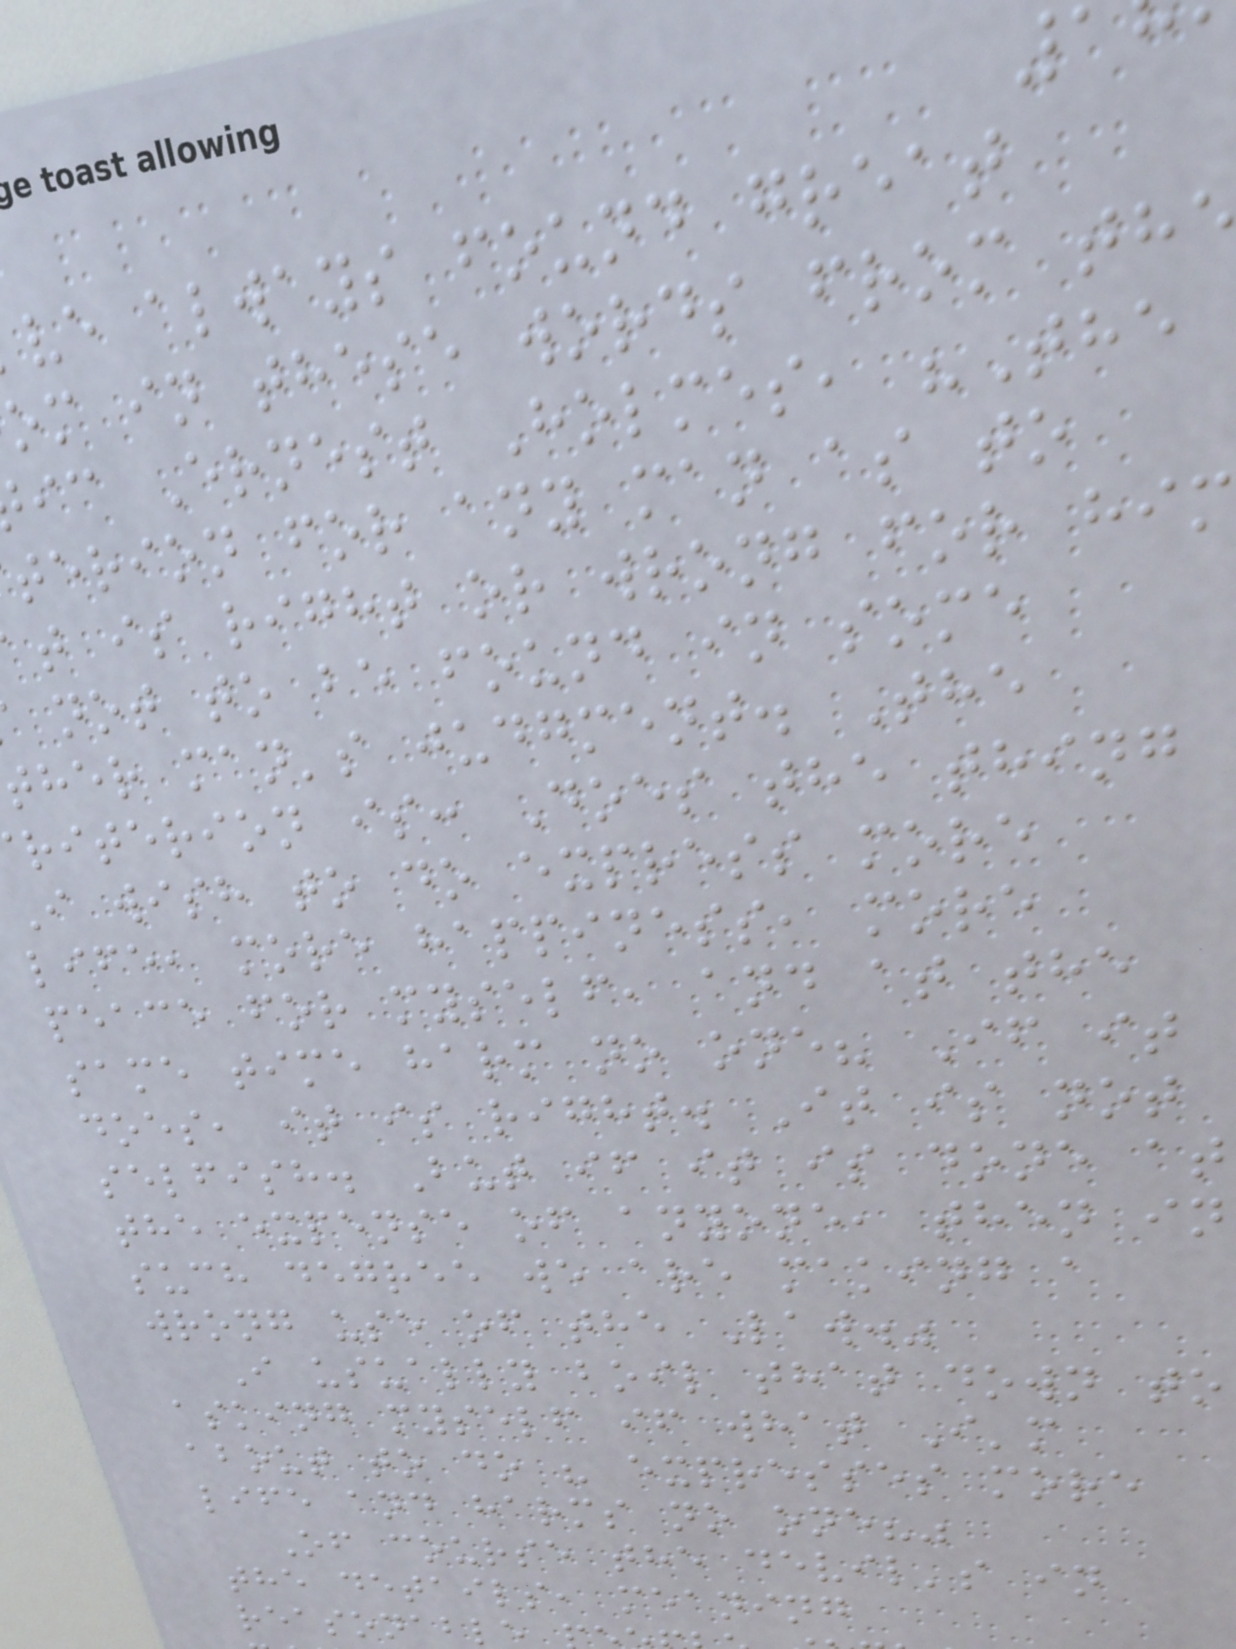ve always found great
om in these words from the
ic Ernest Holmes, "The
terion for any man as to
t is right or wrong for him
not to be found in some
ther man's judgment. The
riterion is: Does the thing
I wish to do express more
life, more happiness, more
peace for myself, and at the
same time harm no one? If it
does, it is right. It is not
selfish. But if it is done at
the expense of anyone, then in
such degree we are making a
wrong use of the Law."
I usually boil that down to
asking myself if what I'm
about to do " expresses more
life and harms no one?"
Of course the devil's in
the details, meaning
reasonabl
